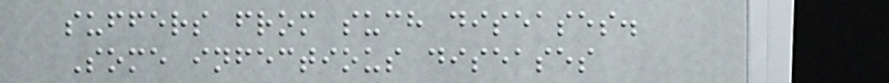suffers from such diseases.
Some infectious diseases
